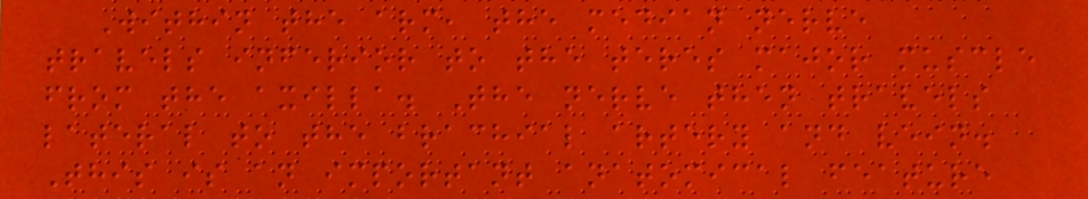Within the arm, the median nerve
travels inferior to the teres major muscle
from the axilla. The nerve then travels
lateral to the brachial artery and vein.
This is an important anatomical feature
